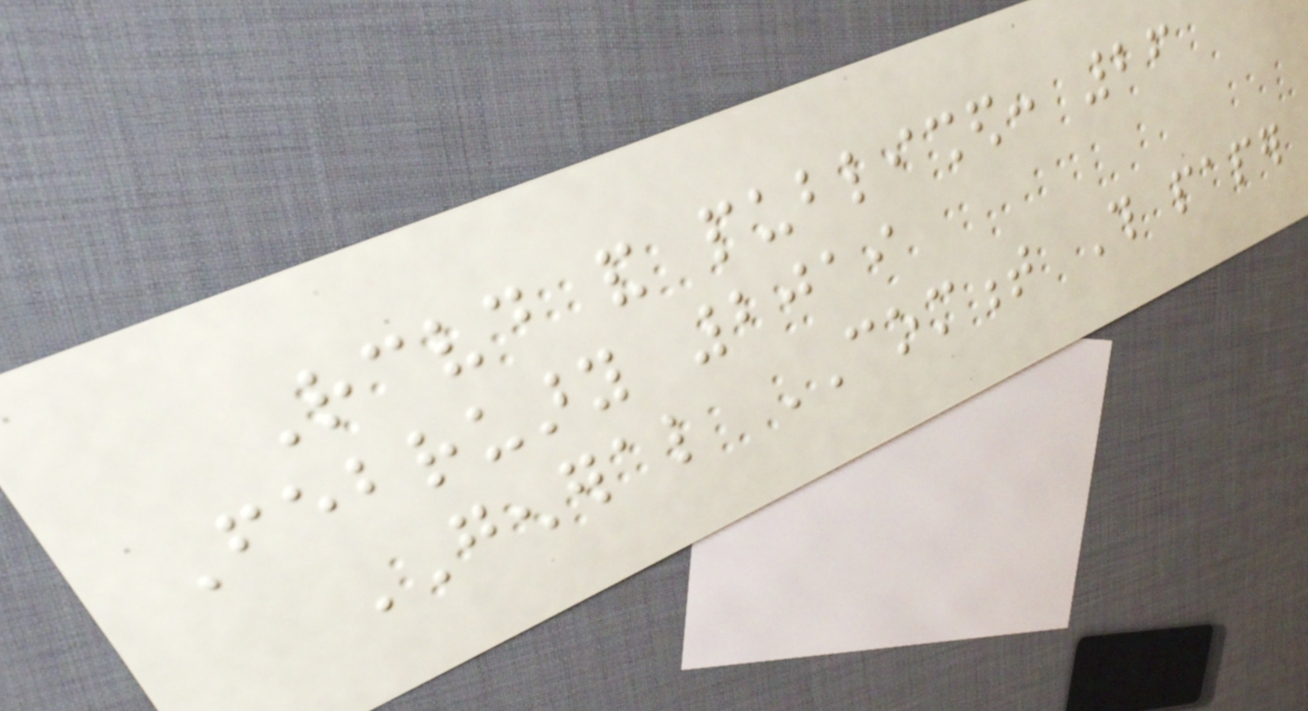Received and published: 26
February 2019
GENERAL COMMENT This paper
